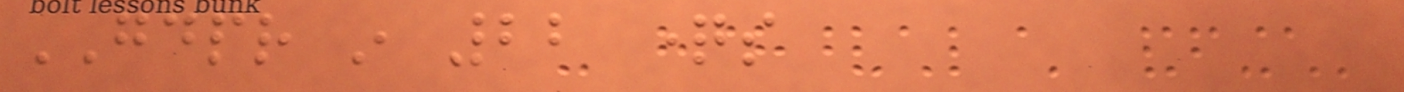GDPR in 22 questions
